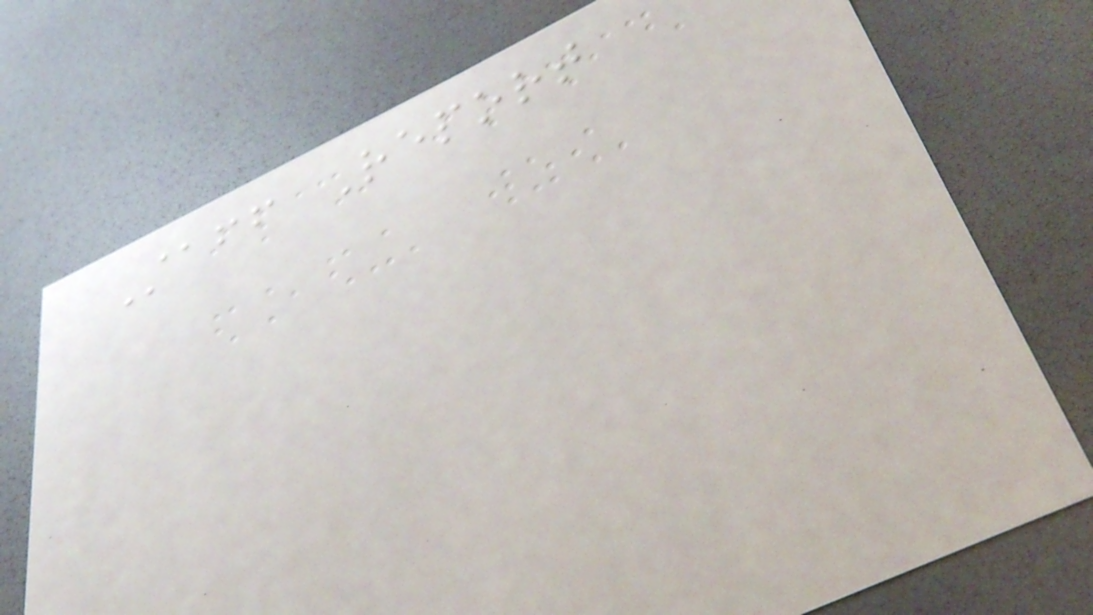Staff Report
